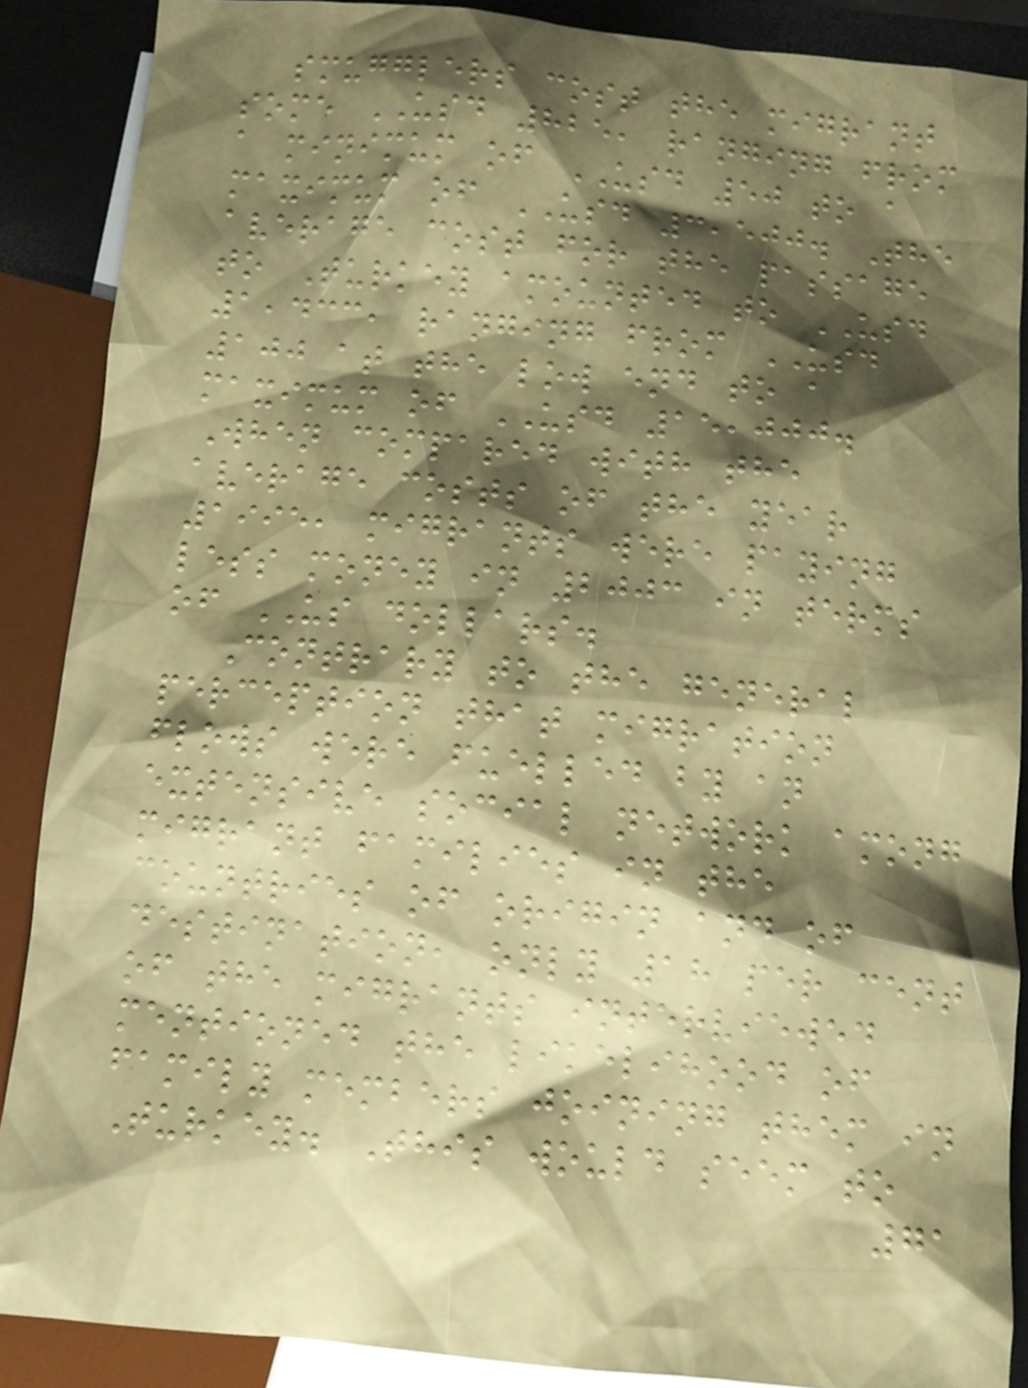smugglers cost the migrant
some USD 825, ranging from
a minimum of USD 50 to a
maximum of USD 3,500. The
average cost for the passage
to Turkey amounted to USD
1,433, ranging from USD
100 at the low end to a
maximum of USD 15,000.
When compared with the
average costs of the year
1995, migrants were paying
less money in 2003 in terms
of US dollars.
Contrary to the general
perception that migration
flows were fuelled by an
extensive social network among
migrant families in the
countries of origin and of
destination, only 18 per cent
of the migrants interviewed
mentioned the likelihood of
family members joining them in
Turkey. This would seem to
71
